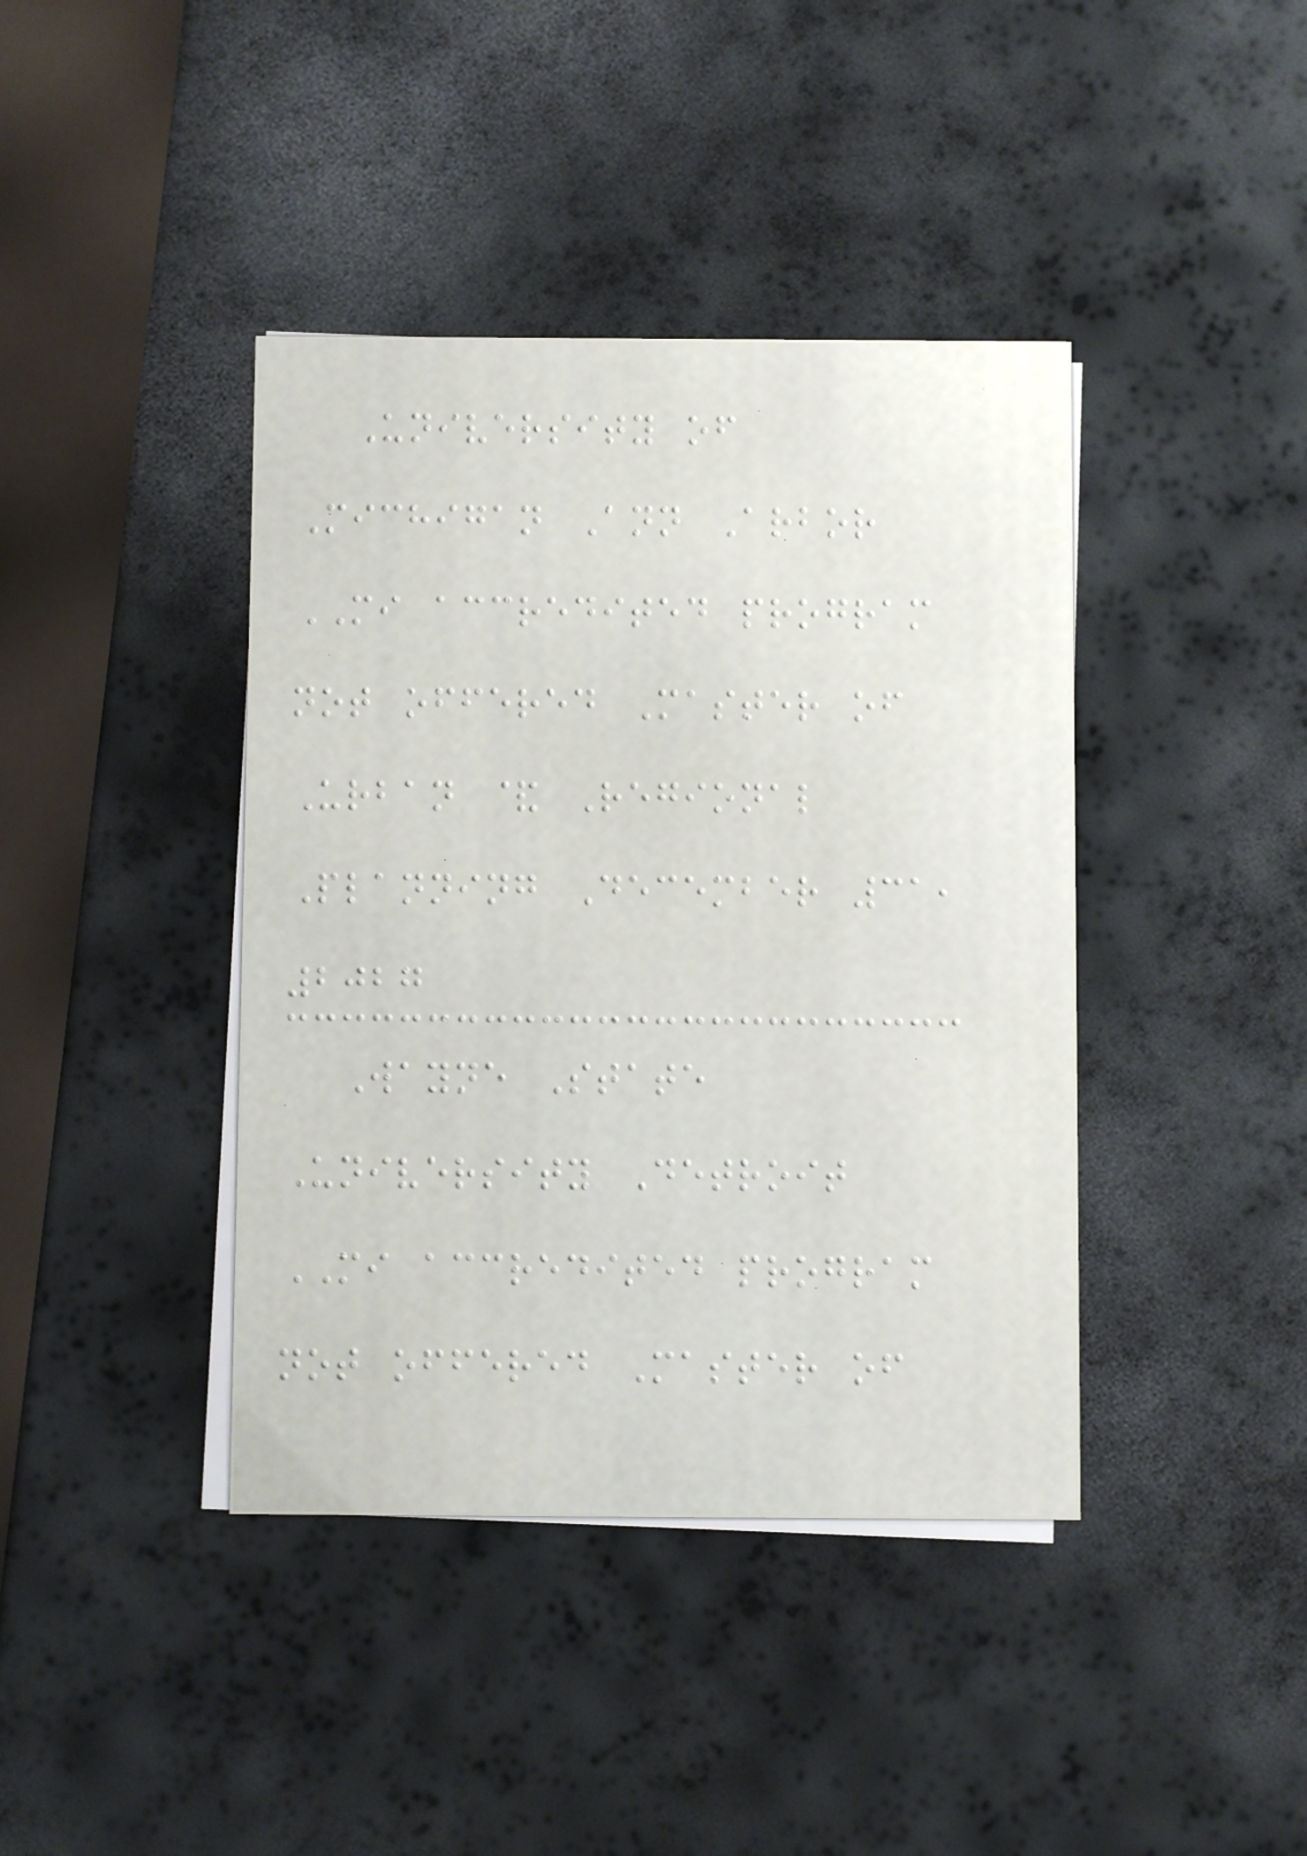University of
Michigan Ann Arbor
MI accredited program
not offered Master of
Urban & Regional
Planning December 31,
2027
Wayne State
University Detroit
MI accredited program
not offered Master of
